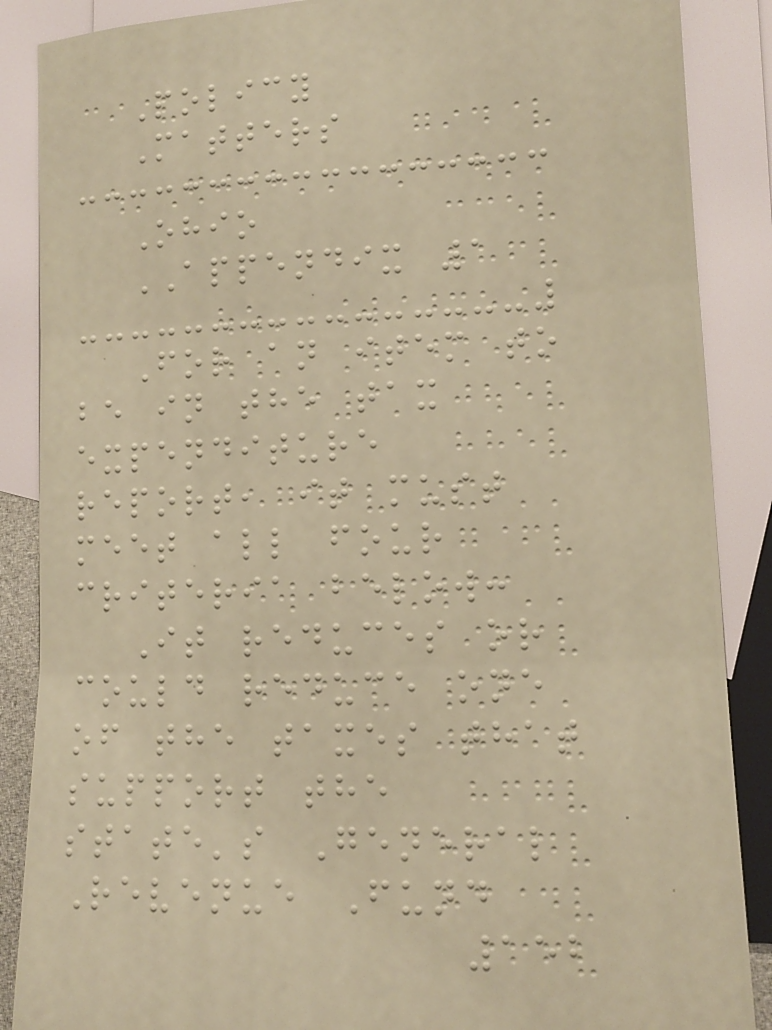Policy
Matters
Ohio
APPENDIX 1
For an item to
be in the tax
expenditure
report, it must
meet all four
criteria below:
It reduces or
could reduce one
of the taxes that
support the
state's General
Revenue Fund
152
